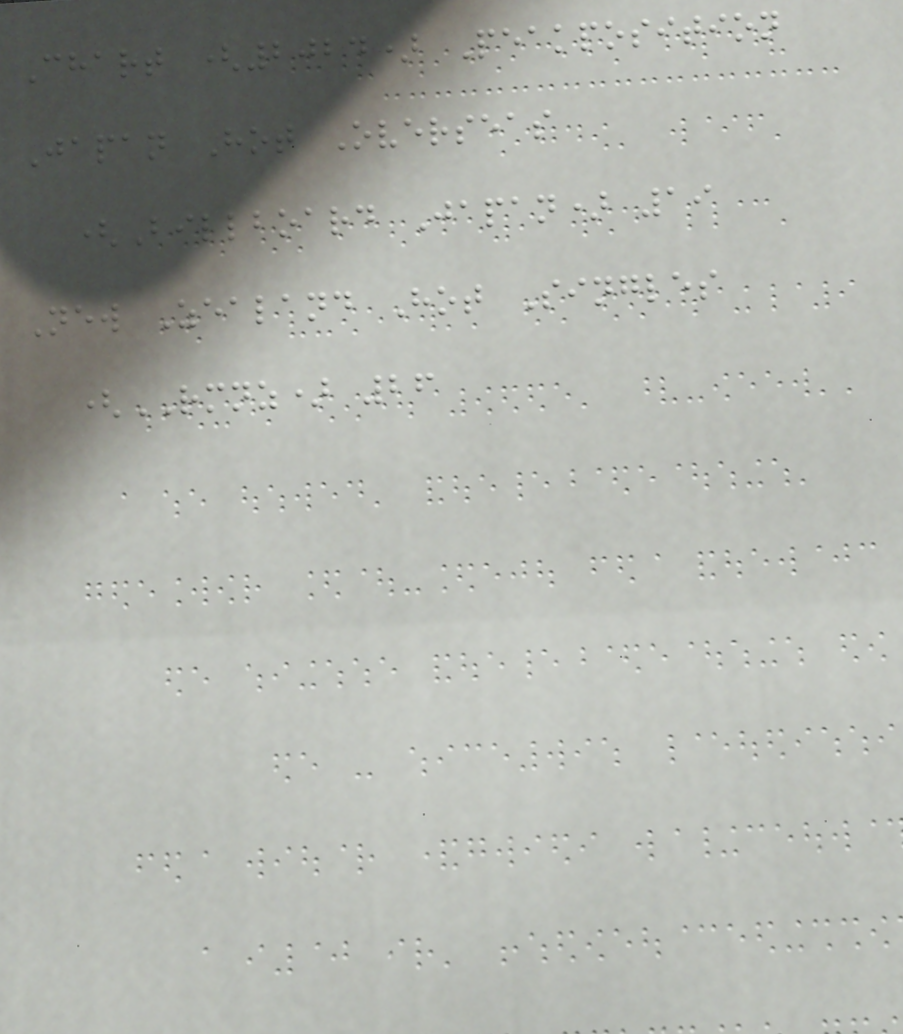Chart (2024) Peakposition
Japan Hot Overseas
(Billboard Japan) 19
New Zealand Hot Singles
(RMNZ) 26
